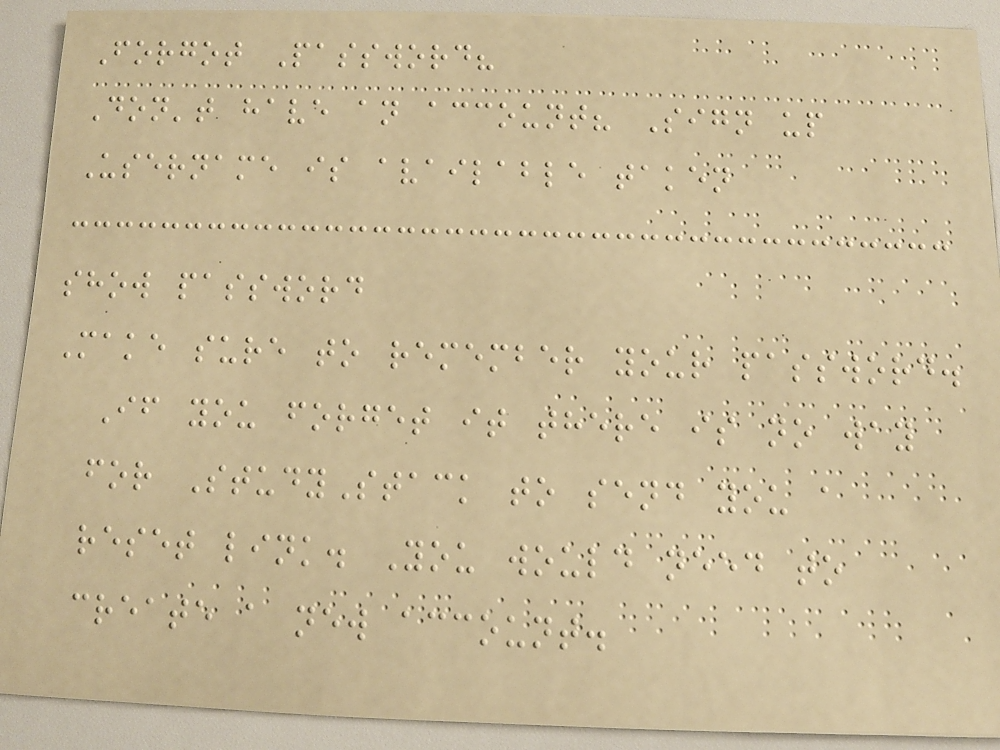Forgot Password?
Don't have an account? Sign up
Username is available taken
show password
Make sure to remember your password.
If you forget it there is no way
for StudyStack to send you a
reset link. You would need to
create a new account.
